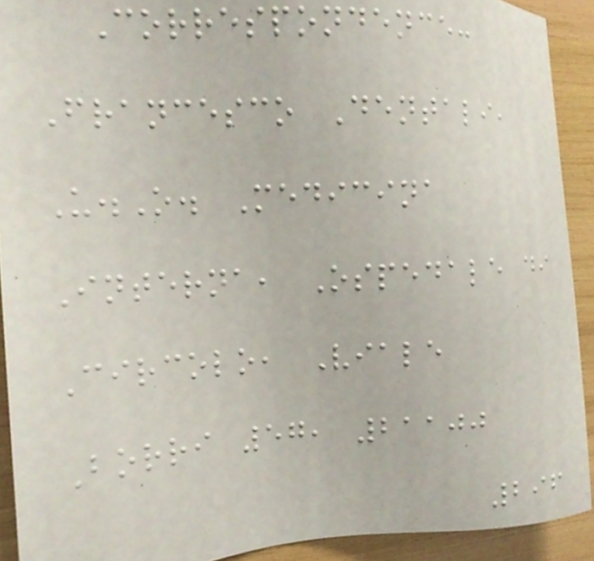Correspondence:
Francesco Dentali,
U.O. Medicina
Interna, Ospedale di
Circolo, Viale
Borri 57, 21100
296
